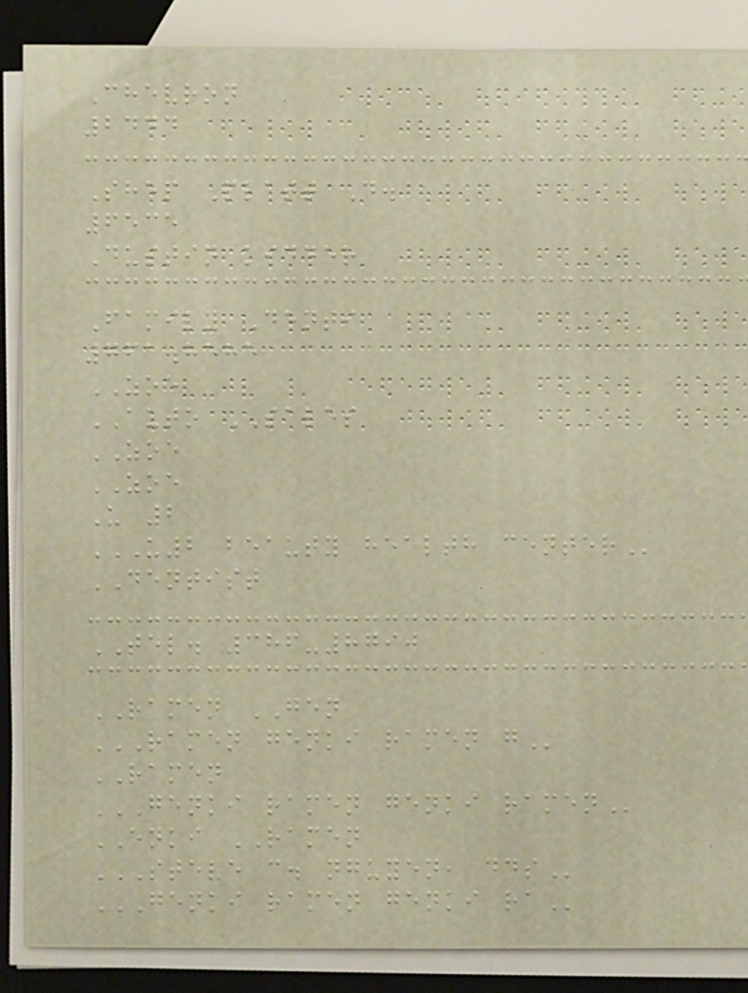Chevron
2444
Shep Platt D.
6535
Dustin kidder
Family Denti
761.8585
ZOE
AUTO SALES
ZOE
ZOE
U 2
U2 BEAUTY HEALTH CENTER
DENTIST
TEL. 386-8790
RAMEN GEN
RAMEN GENKI RAMEN G
RAMEN
GENKI RAMEN GENKI RAMEN
ENKI RAMEN
STEVE C. NGUYEN, DDS
GENKI RAMEN GENKI RA
